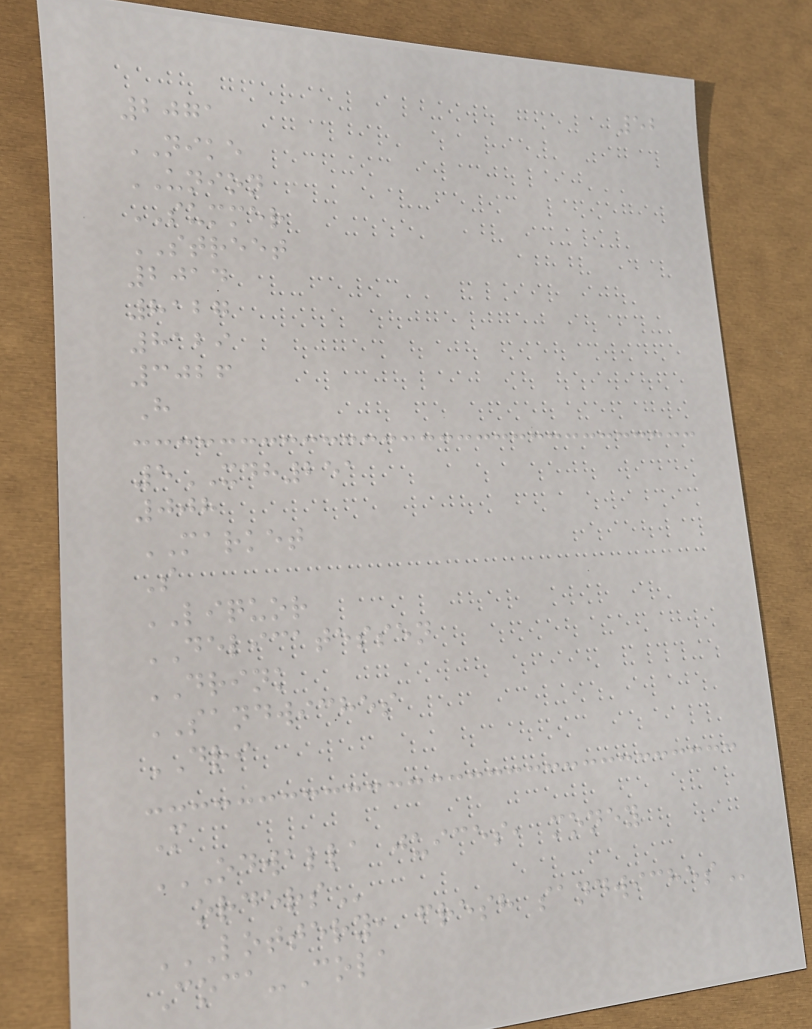52
2071
NIKE
UNION
SUMMER
STREET
2014
8127
8129
3026
H
5XDH251
008
MARKET
S
LIQUOR
DELICATESSEN
DRINK
SANDWICHES
DRI
M
ODWALLA JUICES, MONEY
ORDERS
LOTTERY, FRESH SANDWICHES
Coca-Cola
